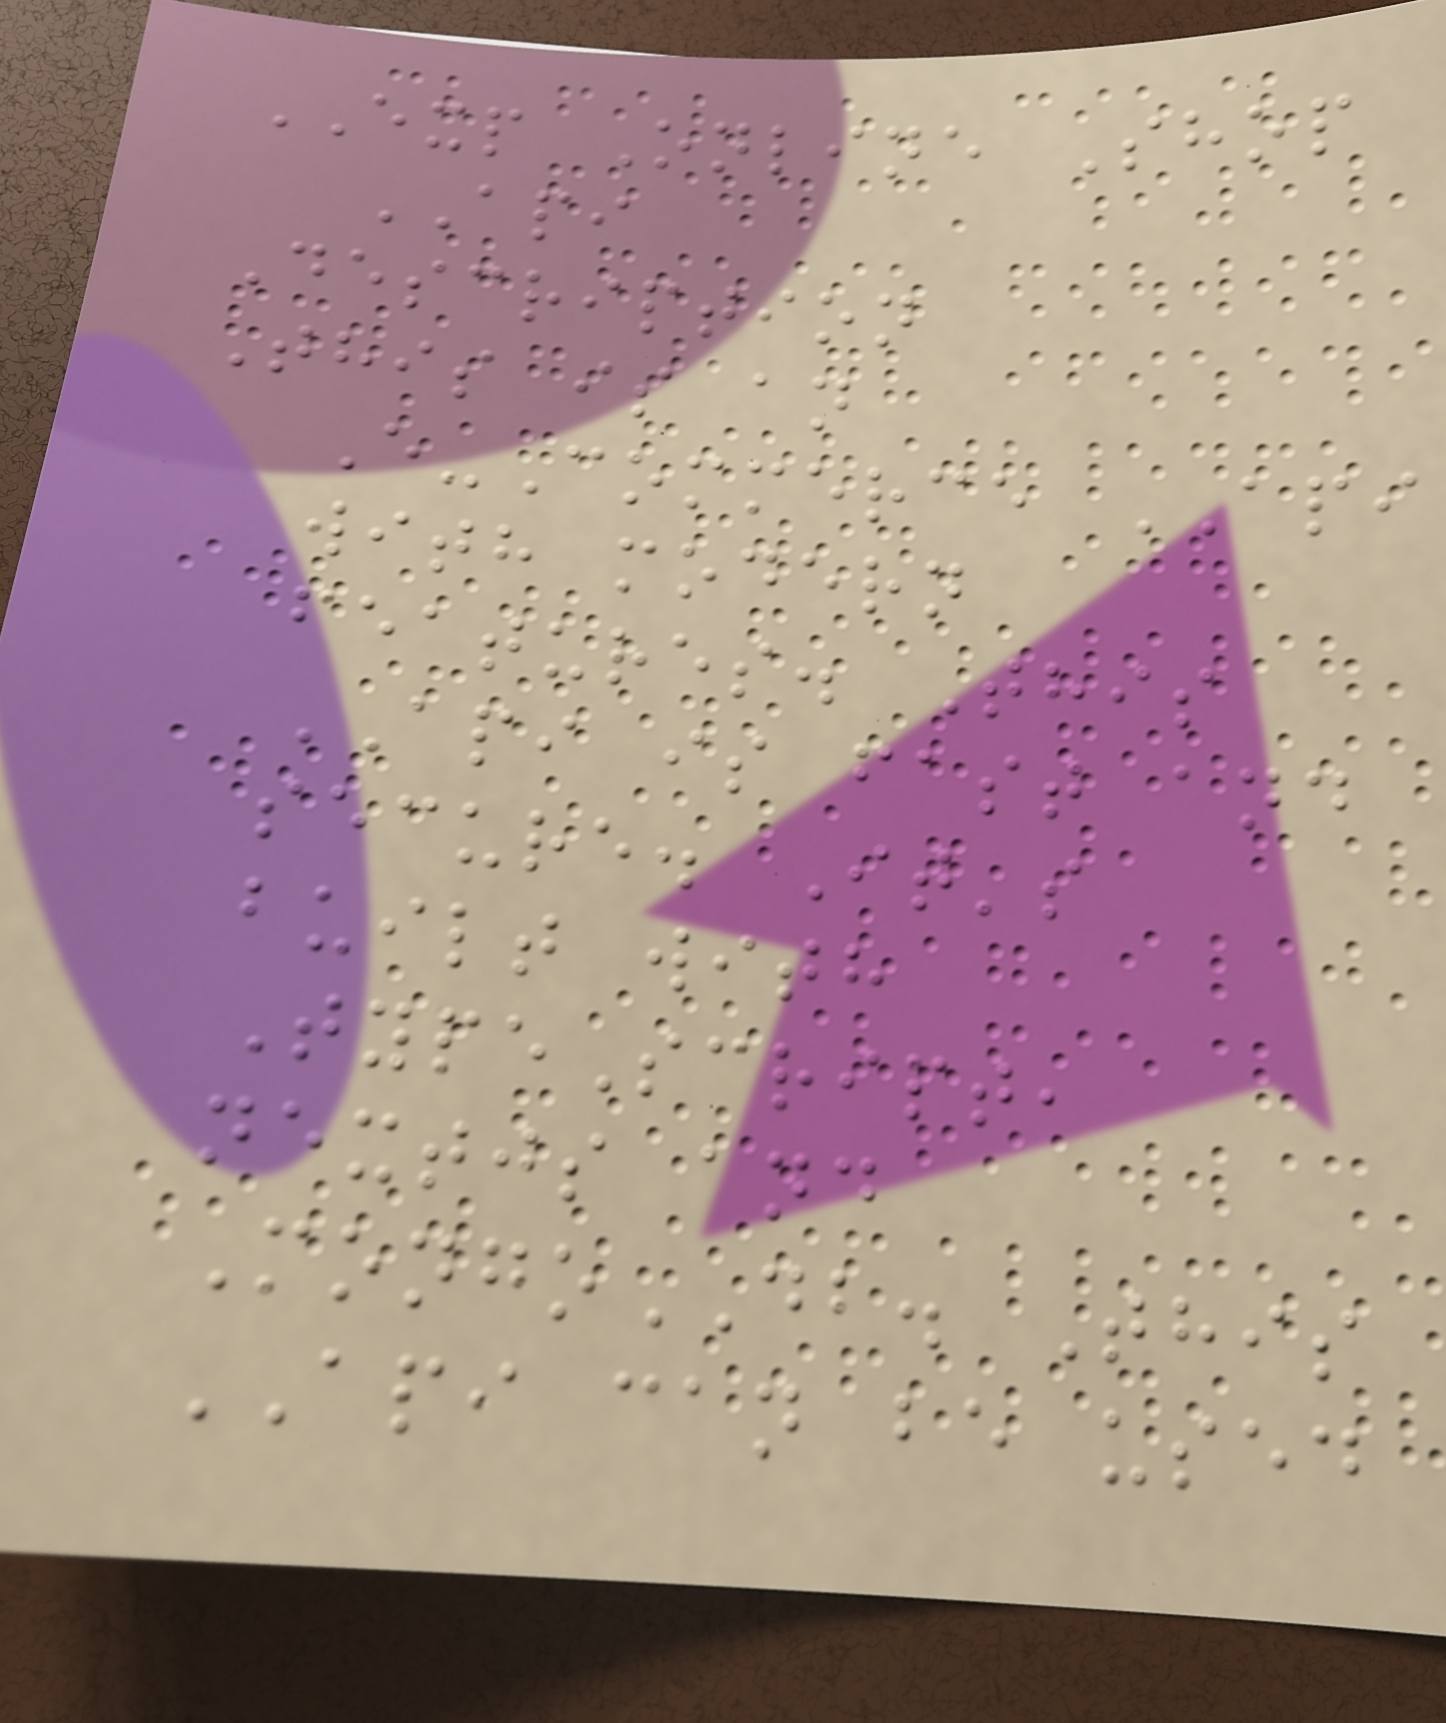EXP Online Shop
API
Description
This is an
E-Commerce API
with modern
features. This
API is fast and
secure. It's
built with
TypeScript,
nextjs and
MongoDB. This
API can be used
